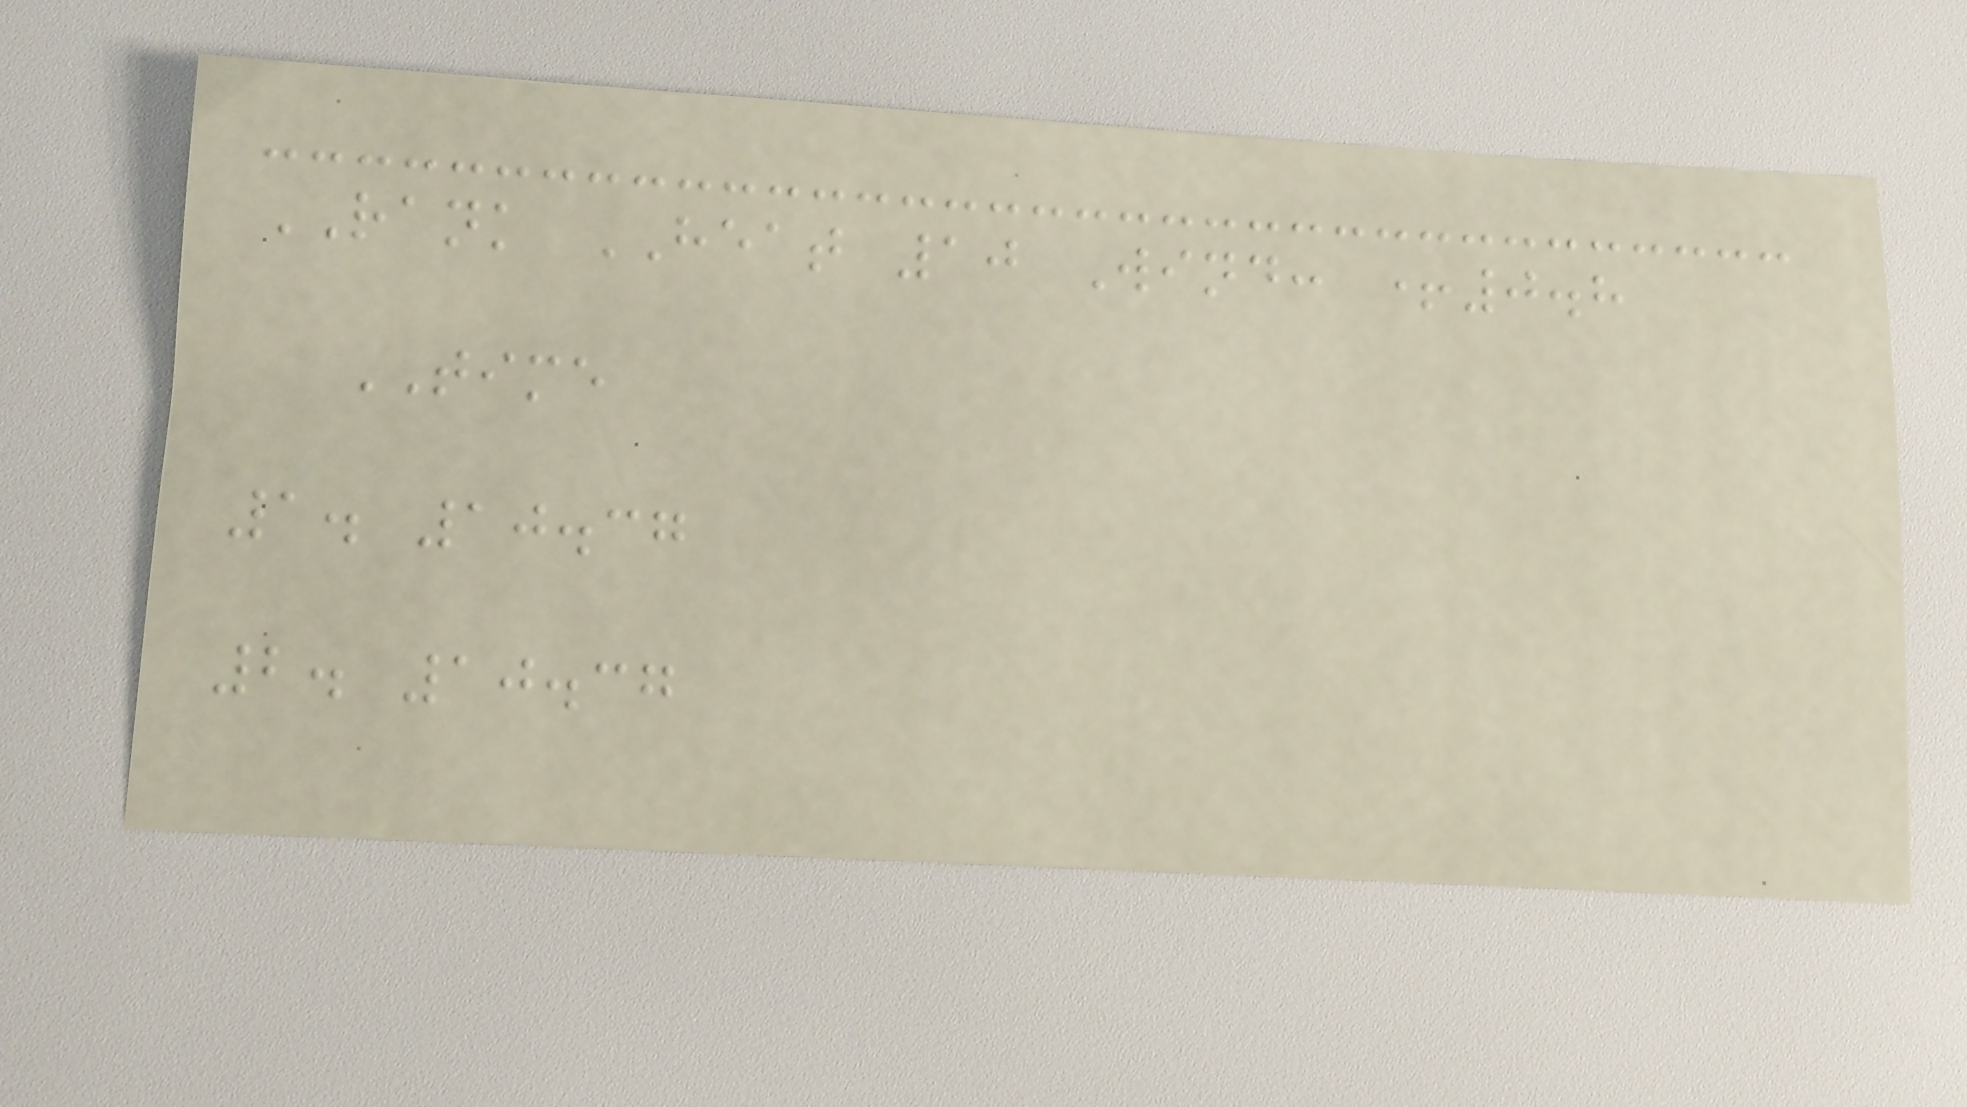RANK HEAT 10 Wind: +0.8
TIME
1. 10.37
2. 10.37
